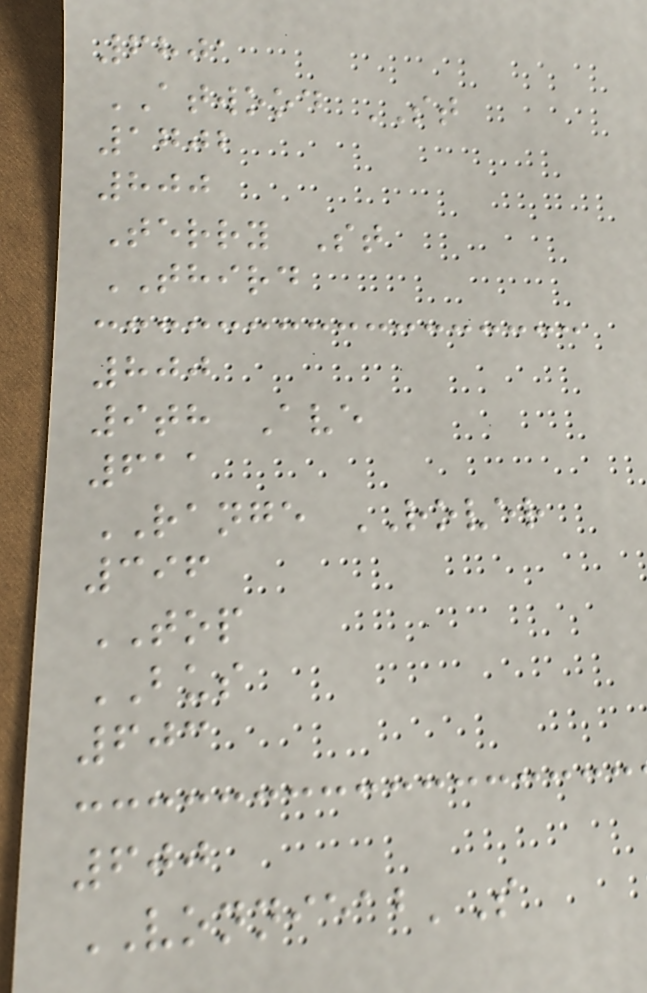6801
ATWOOD ST
1702
800
Terry St
THIRD
800
9th Ave
611
RANGE ROVER
396
TOP
BUS
603
600
VONNIEAB'S
